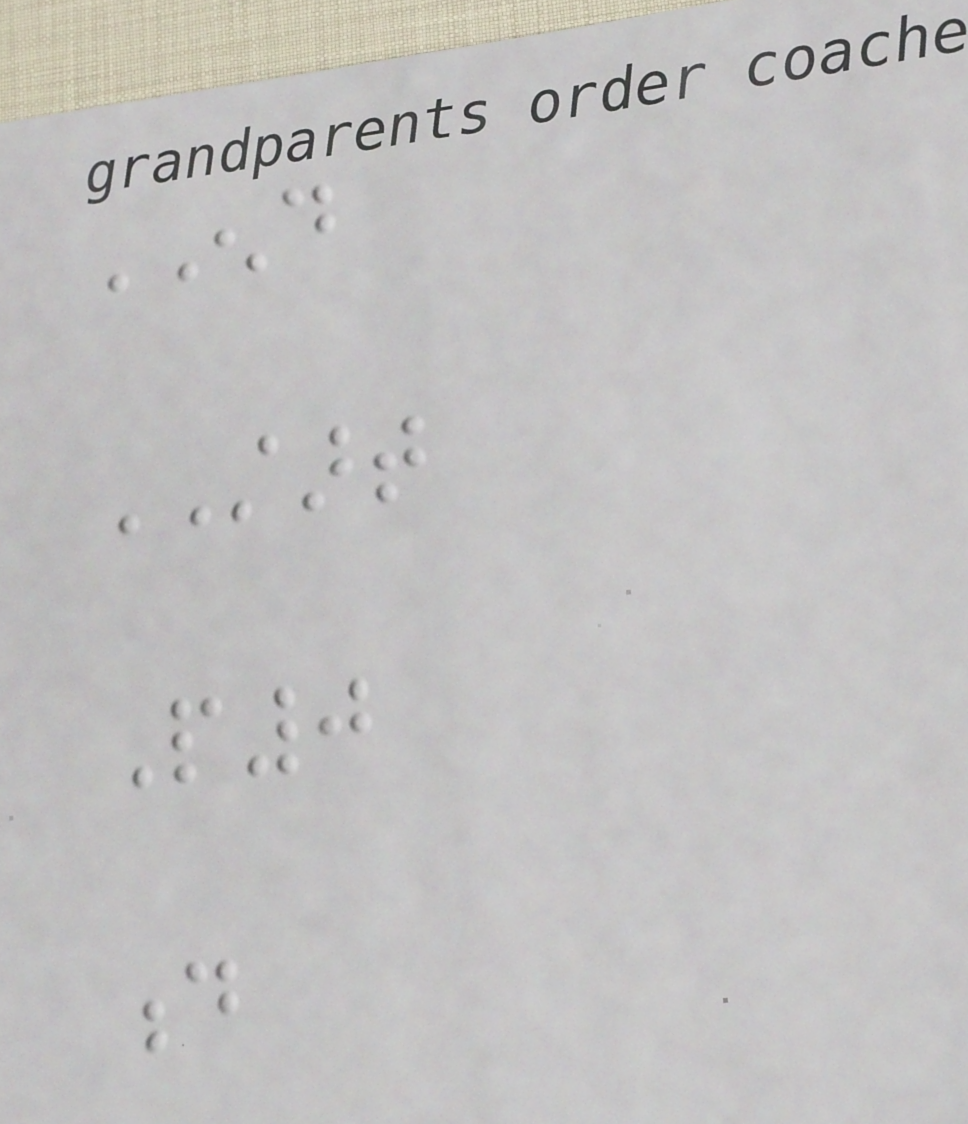END
START
P0
d
